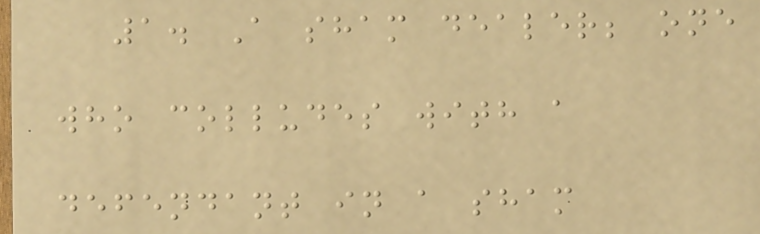1. A sham dealer; one
who colludes with a
defendant in a sham
